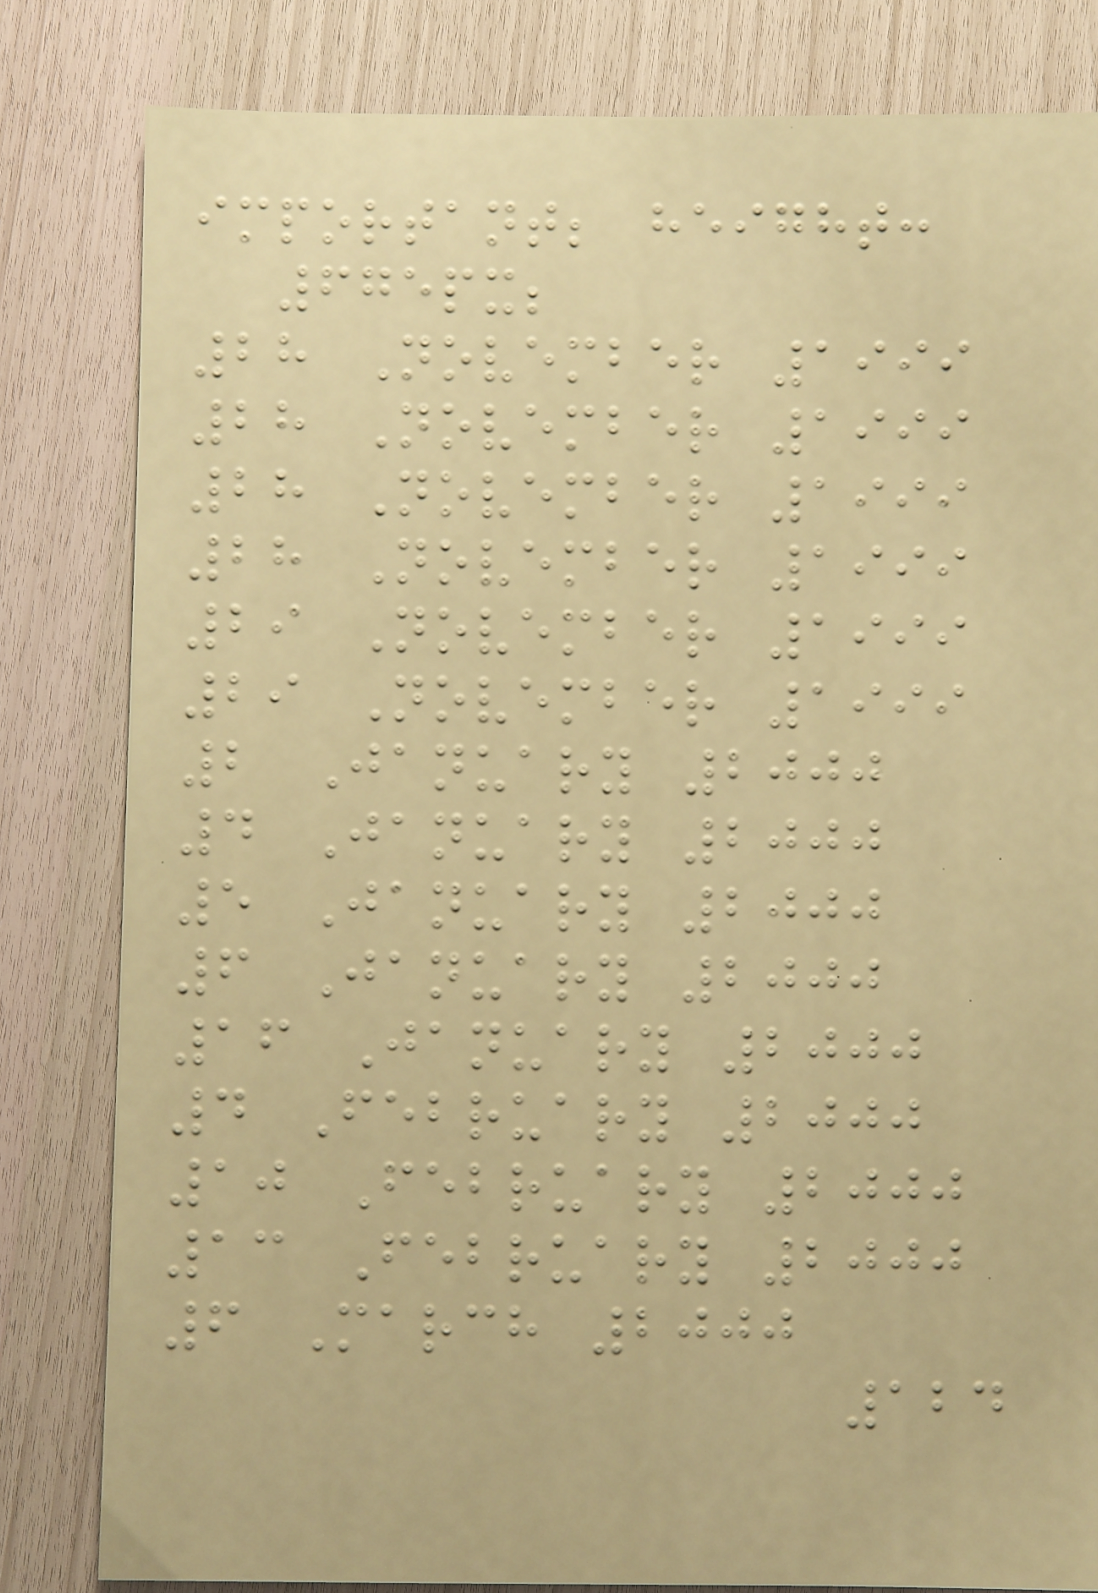important; height:
675px;
28 November 1999
28 November 1999
28 November 1999
28 November 1999
29 November 1999
29 November 1999
2 January 2000
4 January 2000
5 January 2000
6 January 2000
16 January 2000
4 February 2000
10 February 2000
13 February 2000
6 March 2000
124
